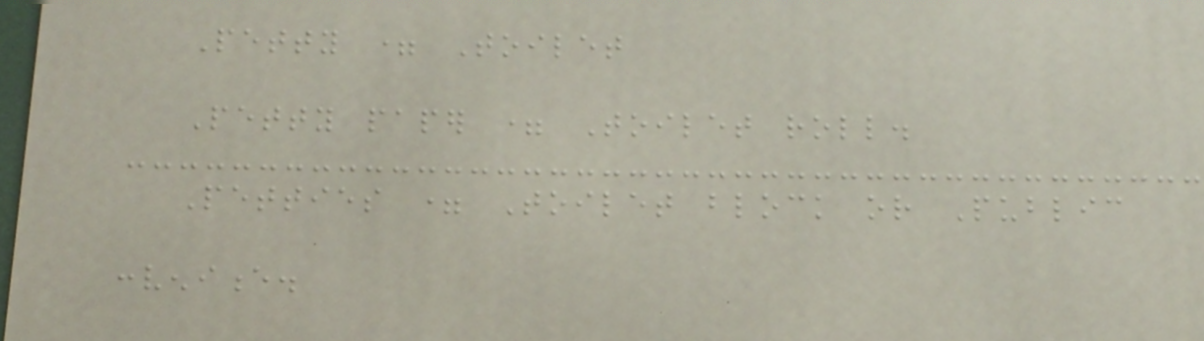Petty = Toilet
Petty paper = Toilet roll.
Petties = Toilet block or Public
convenience.
